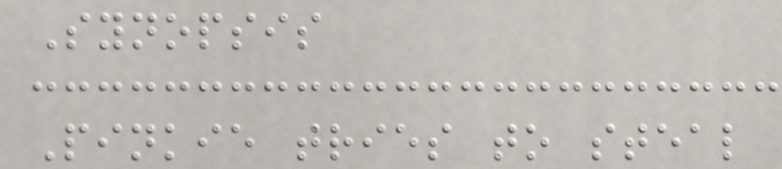Synopsis
Pinkie tries to steal
